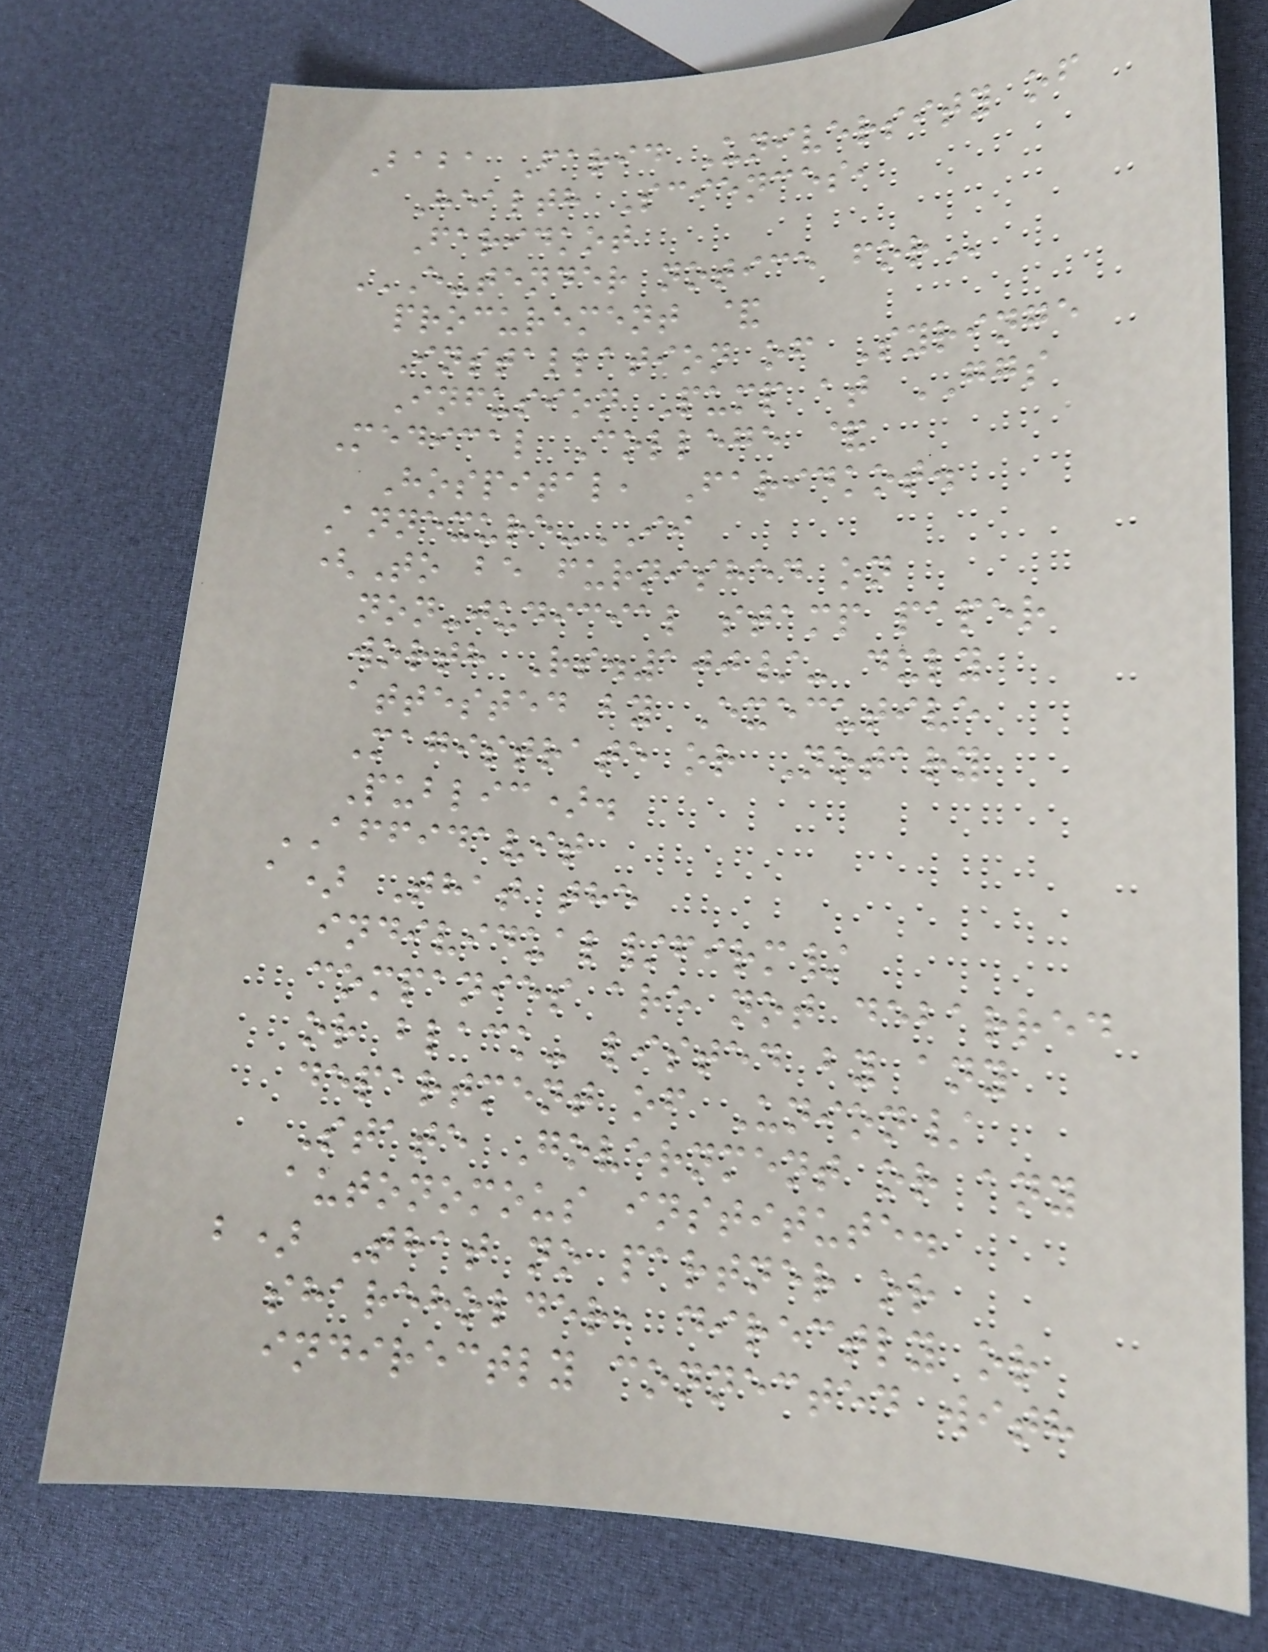Baba Farid University of
Health Sciences,
Faridkot
E-TENDER NOTICE FOR
procurement &
Installation of Syringe
Infusion Pump at GGS
Medical College &
Hospital, Faridkot.
Annexure-II
(To be furnished on
non-judicial stamp paper
worth Rs.100/- duly
attested by Executive
Magistrate or Notary
Public).
AFFIDAVIT
a) That the
individual/firm/
companies are not debarred
or black- listed by any
department of Union/
State Government or any
autonomous institute.
b) That no partner or
shareholder, directly or
indirectly connected with
